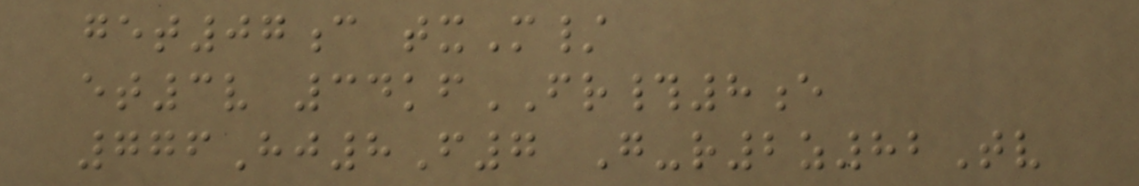get07c txM/
et3v 34kfFR#8e
776Hj8F7 G-r2z82Tv
